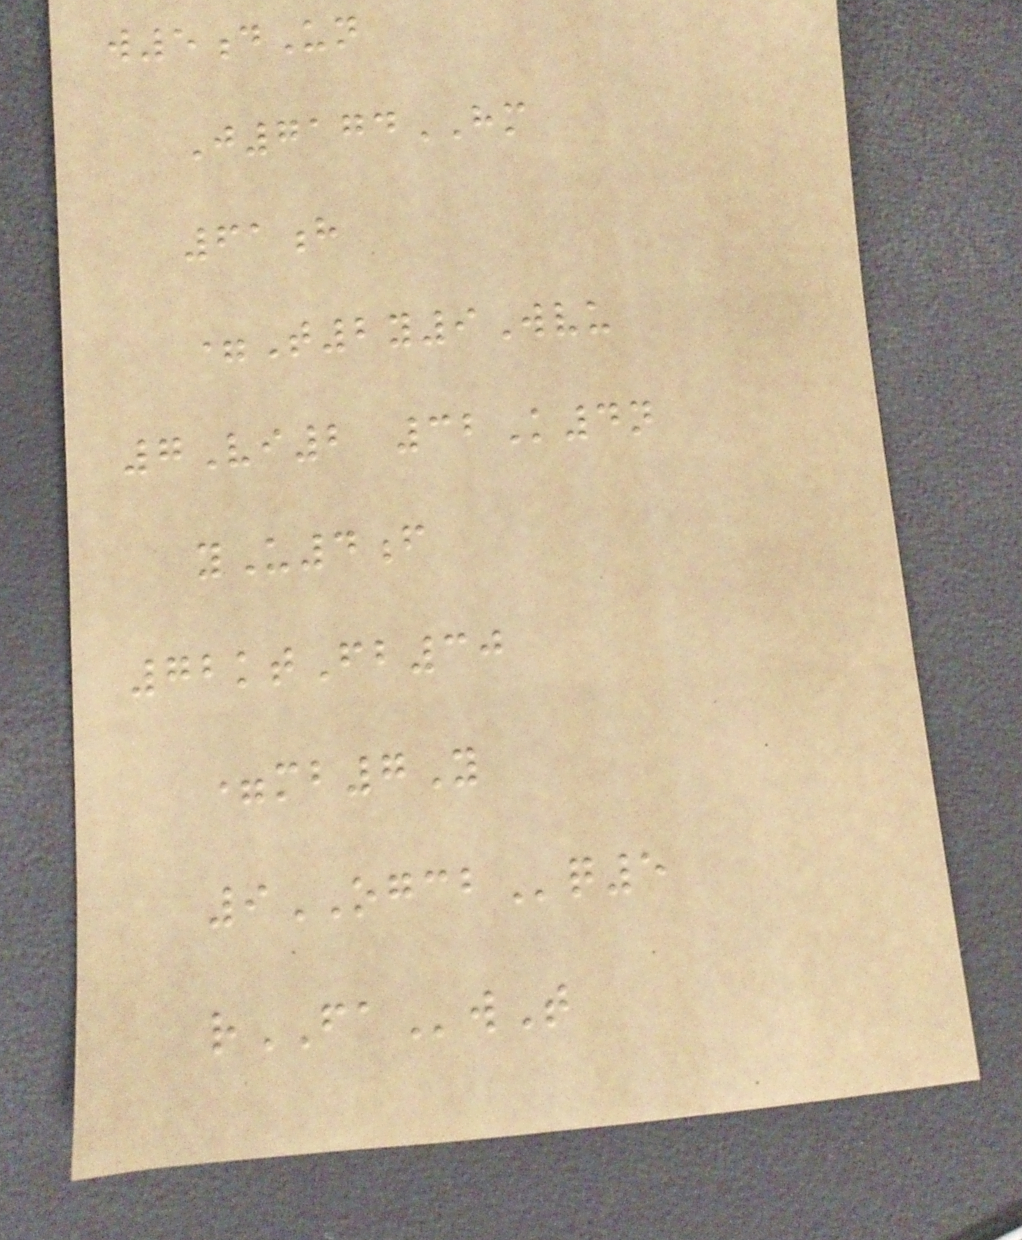w5dUn
J7174HM
61h
=T2y9Wvu
7Vi2 32K4n
yU4f
72ktFb30
=mb7Y
9OGCBq5
rFAwT
